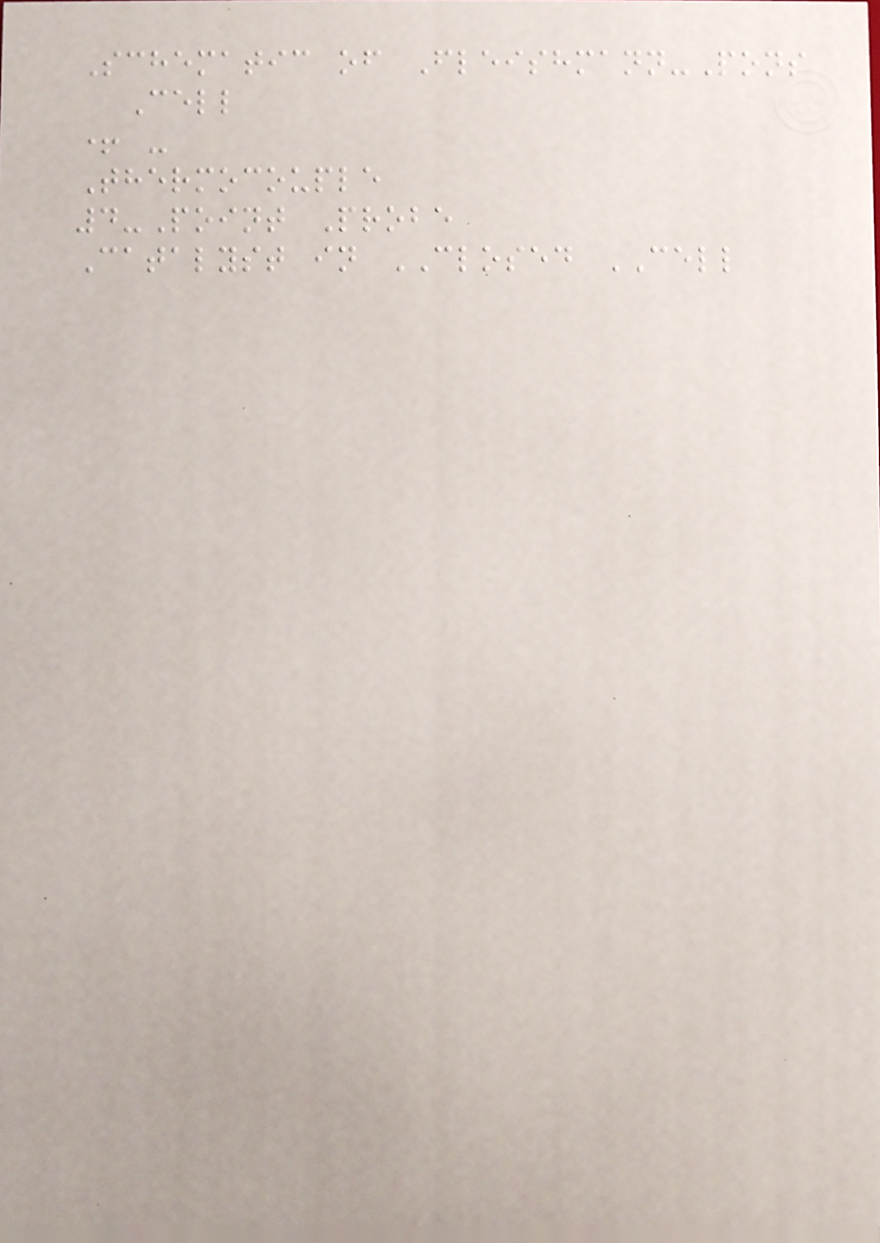Schematic of Fleishmann-Pons
Cell
+ -
Thermocouple
4-Point Probe
Catalyst in CLOSED CELL
